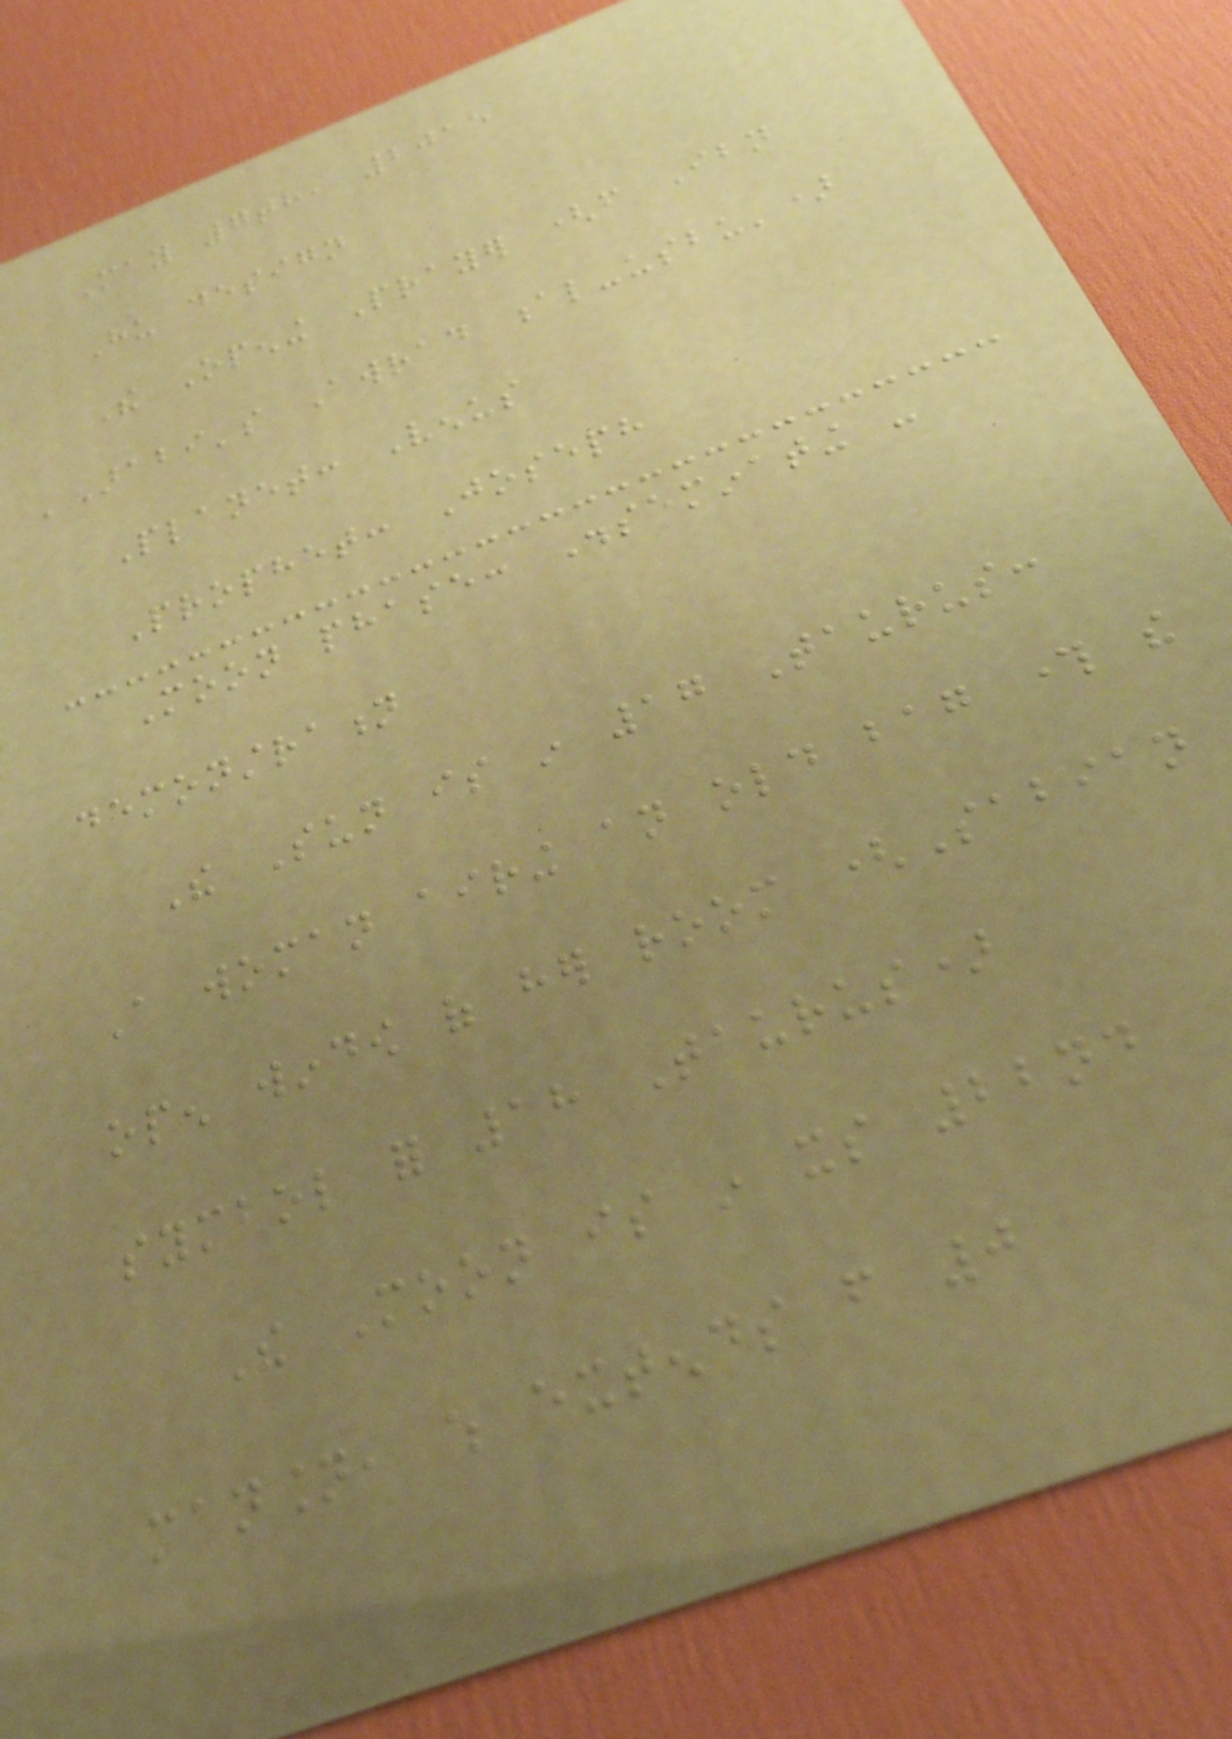May 7th, 2015
Hu design
The Opening Prayer (from Ibn
'Arabi's Awrad al-usbu')
Planet: Venus
Prophet: Joseph
Moon phase: Disseminating -
demonstration
The Sun is in 17 Taurus:
A woman airing an old bag through the
open window of her room (Sabian
symbol for 18 Taurus)
The Moon is in its 22nd
mansion, which extends from 0
